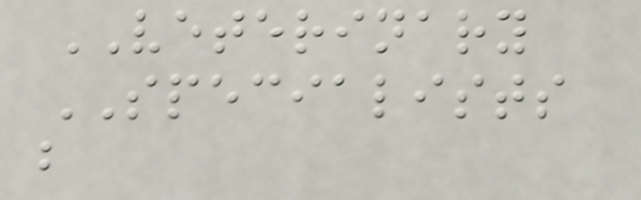VETERINARY
SPECIALISTS
b
